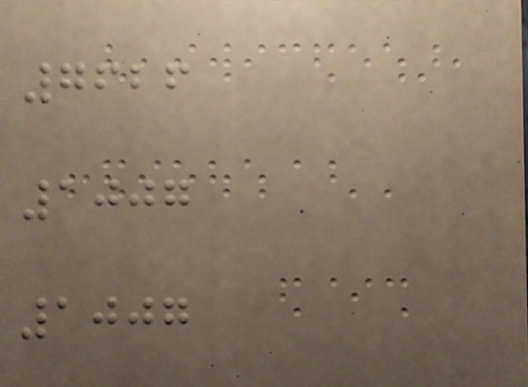7626
1007
1007
